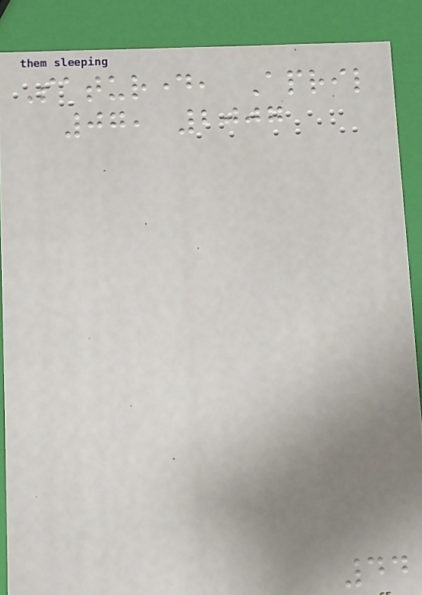Saturday, April
07, 2007
44
